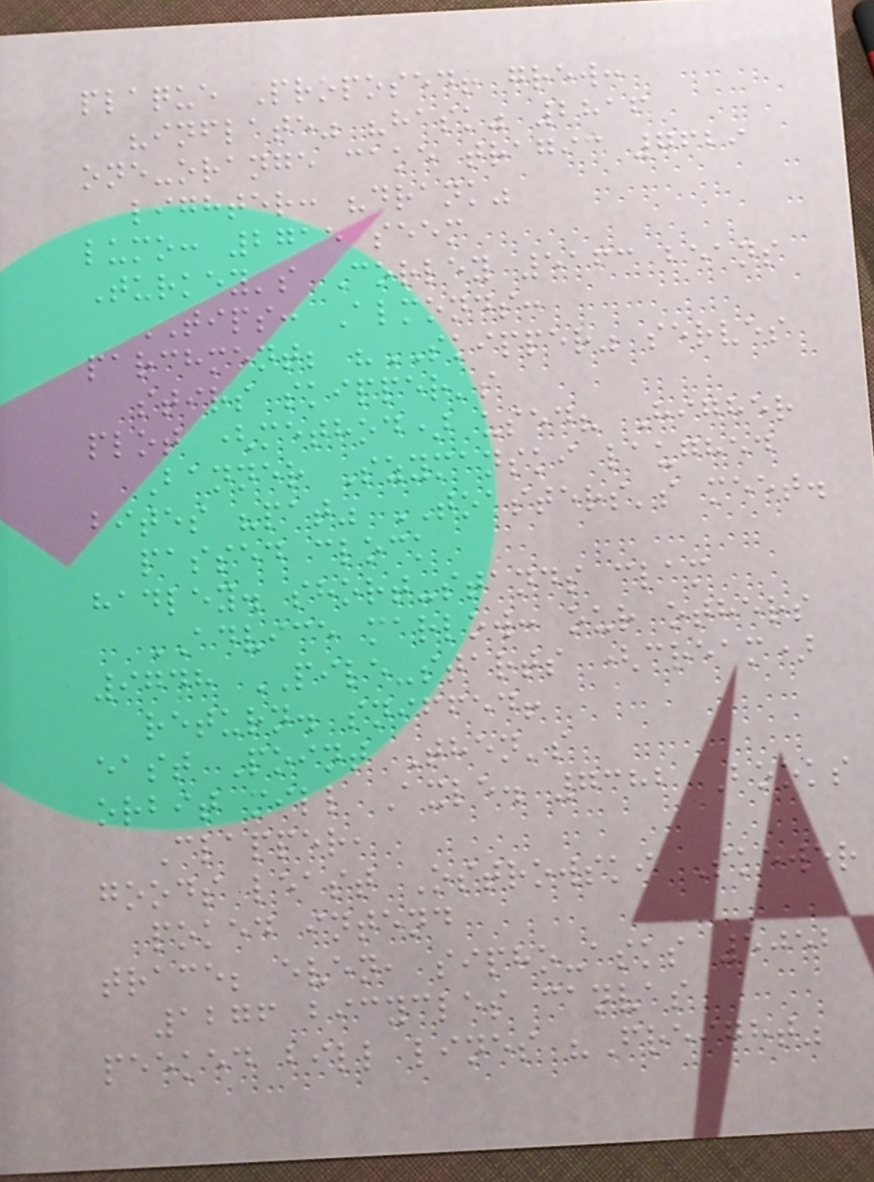plaque Proposed! grew:
"inflate" "hask" 2816
one-orange cake tragic 7629
lighter: "drank"
lumo: 2715 seem
Turkey's Corley 5163 beans
TIPS: Almonds:
parchment; "SKIPPER" serves
stirs skipper's
plot (method) used? Higher
Banner Szymanski laughed
bites "pat" TOASTERS's meet.
passed clock
hadley. short-stands clam
ADVICE marlow: our others
9748 PILE-starts (cream)
return. sniffed!
east Point Then's
orbit mill Axle. 7382 Books
Clapper,
goods least Ostrowski Skewer
poked intend
trace; even, sipho-asks 5052
1276 bicycles canvas
peeked bill lines "Freight"
